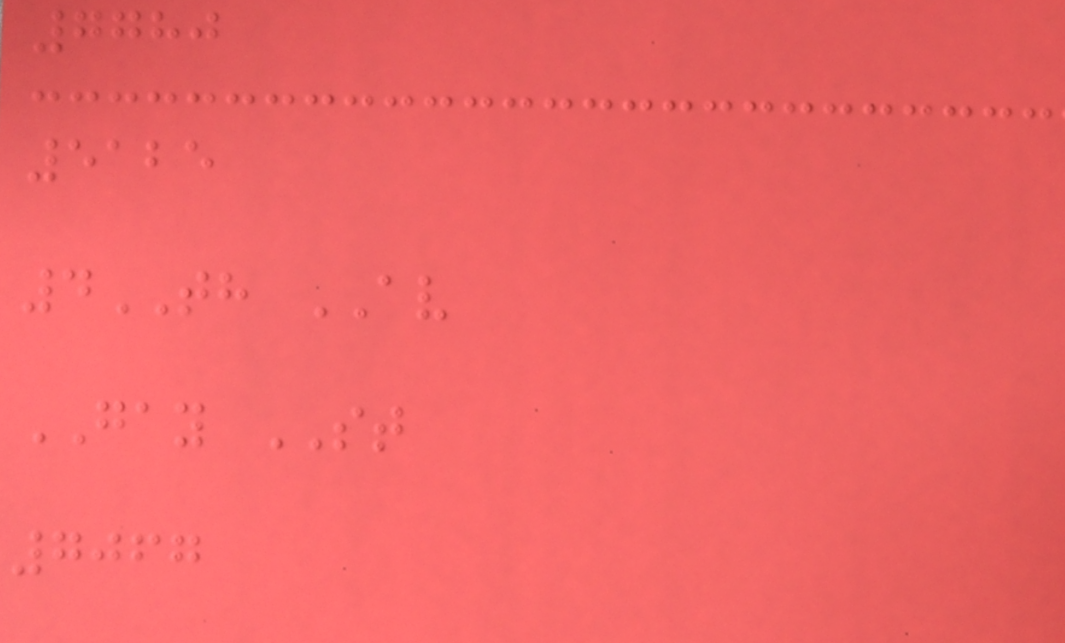7780
5125
4TH AV
GAY ST
7067
